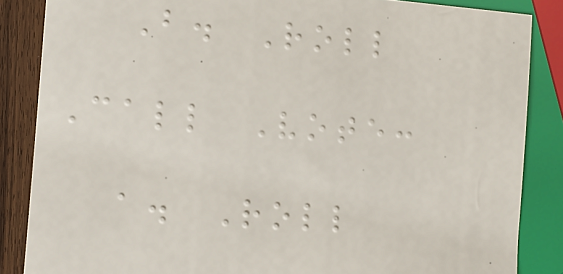B. Roll
Call Vote:
a. Roll
